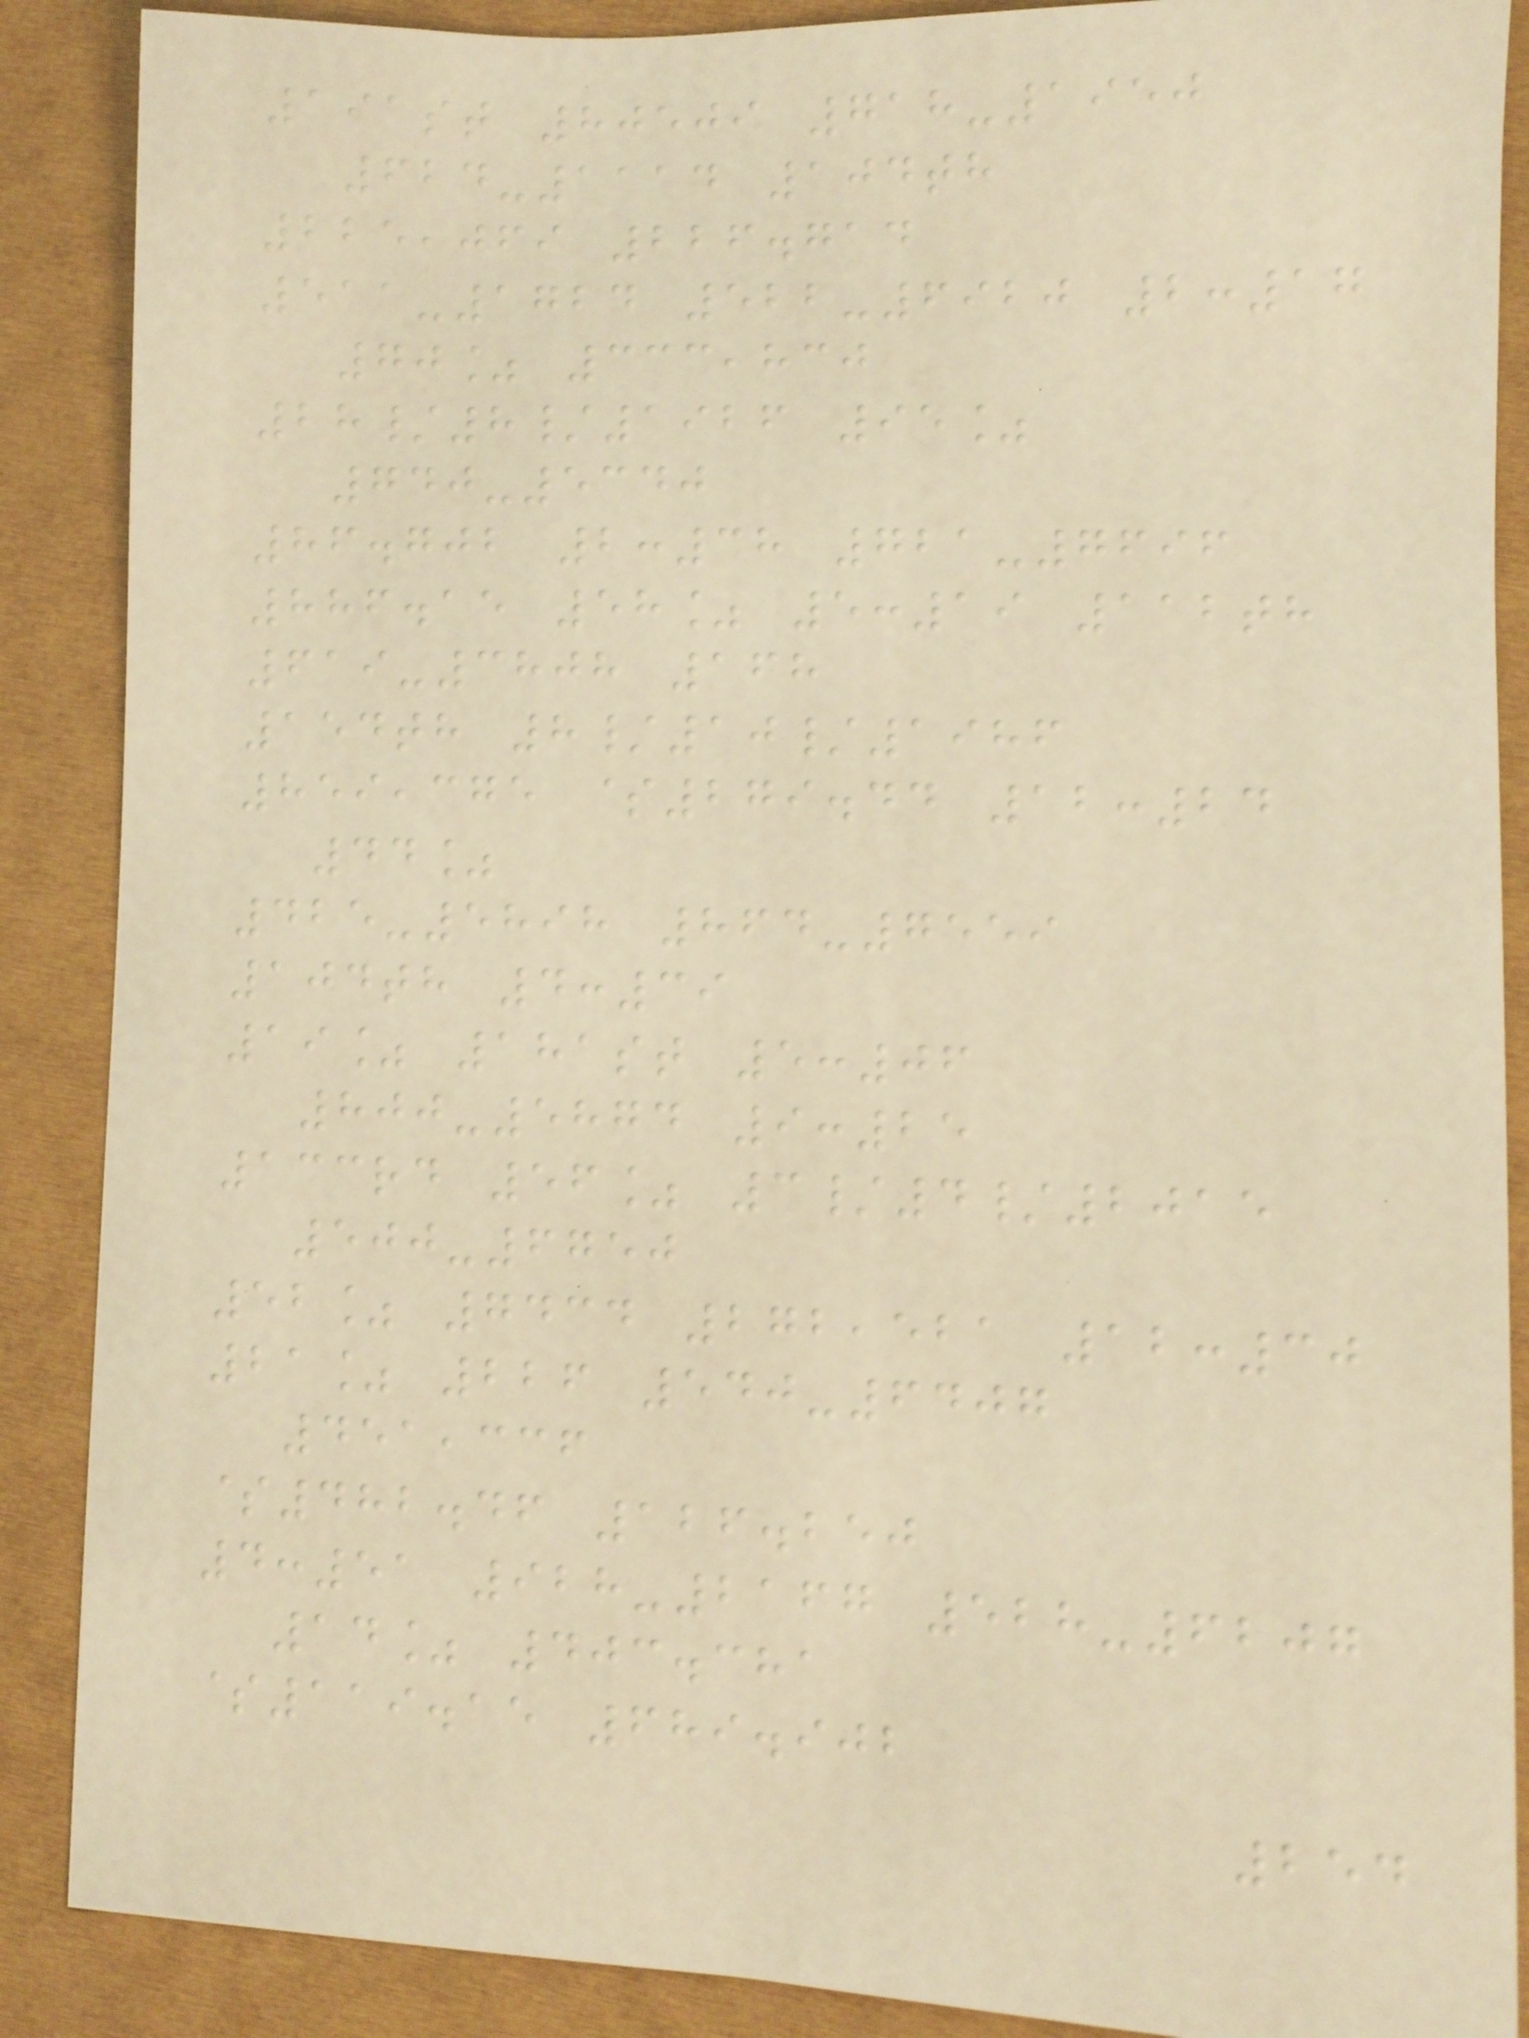191st 80509 718-1950
624-1114 104th
225,069 226.714
511-1724 522-6920 2:17
70% 333,830
28/8/1926 95%
740-5340
86.702 2:38 721-7696
886.15 58% 5:19 112th
619-3808 168
154th 8/10/1986
859,375 $279.44 12:24
44%
425-5898 864-7559
104th 4:39
19% 181st 5:06
800-5874 9:25
133rd 56% 3/4/2015
500-6750
52% 7434 272,521 12:30
21% 226 540-6407
451,336
$482.46 126.250
4:51 928-2167 528-6207
14% 403.381
$119.15 689.902
254
